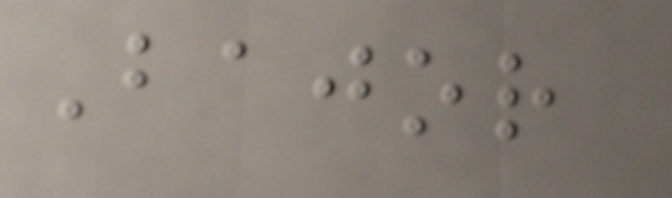Bajor
